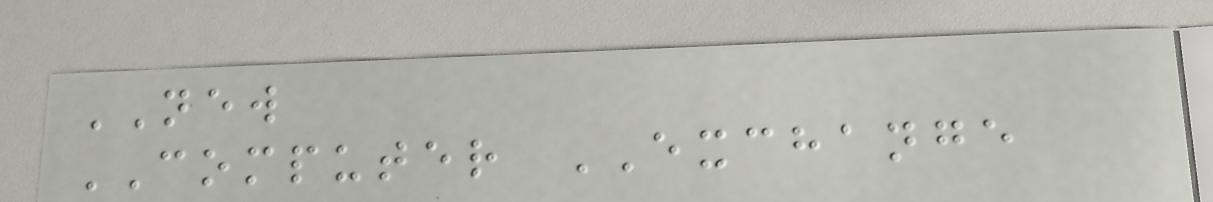NEW
COMPUTER EXCHANGE
